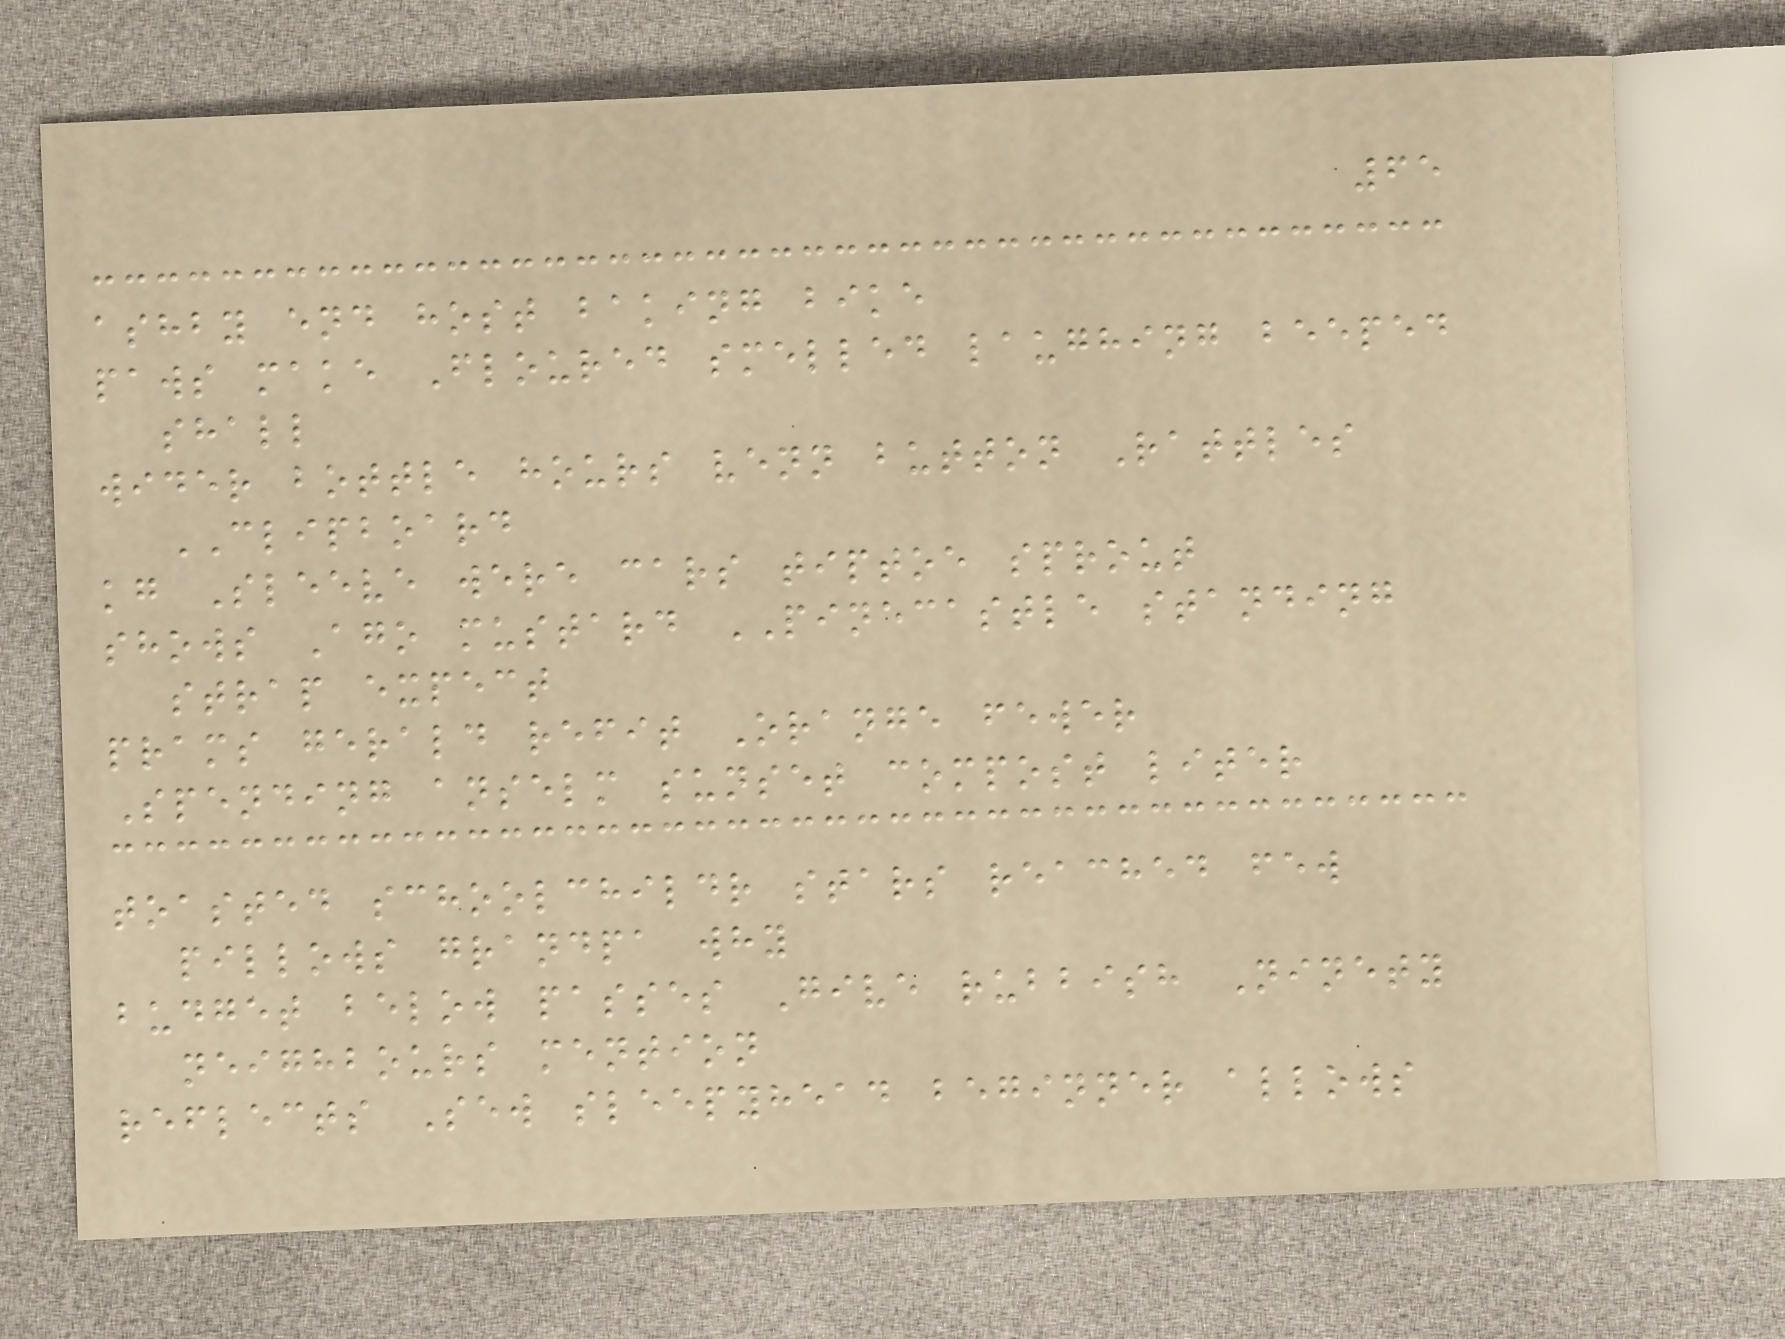65
ashby end host baking bike
paws make Floured smelled laughing beeped
shall
wider bottle hours venn button Rattles
CLIPBOARD
kg Sleeve were cars tiptoe sprout
shows Ago mustard PINECASTLE standing
strap expect
prams gerald refit Orange fewer
Spending anselm sunset compost liter
toasted schoolchildr stars reached few
pillows grandpa why
budget below passes Give rubbish Ninety
neighbours mention
reflects Sew sleepyhead beginner allows
